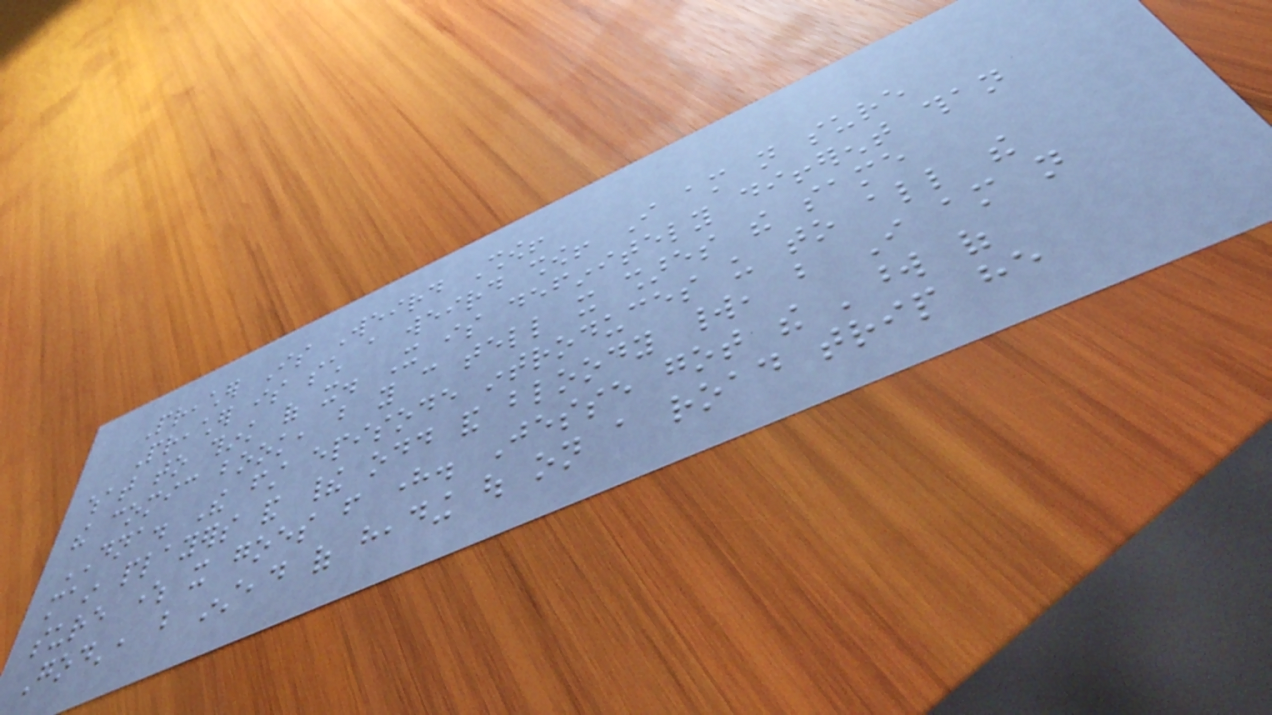Preacher Is Weird Show!
Preacher is such a weird show! I am not sure
what to think of it. It is definitely different than
the comic book, but you can tell it shares the same
DNA. The first episode introduces us to all the
main players and their odd and bloody world, but I am not
sure where it goes from here. Jesse got the 'word of
God', but instead of heading out on a road trip he
